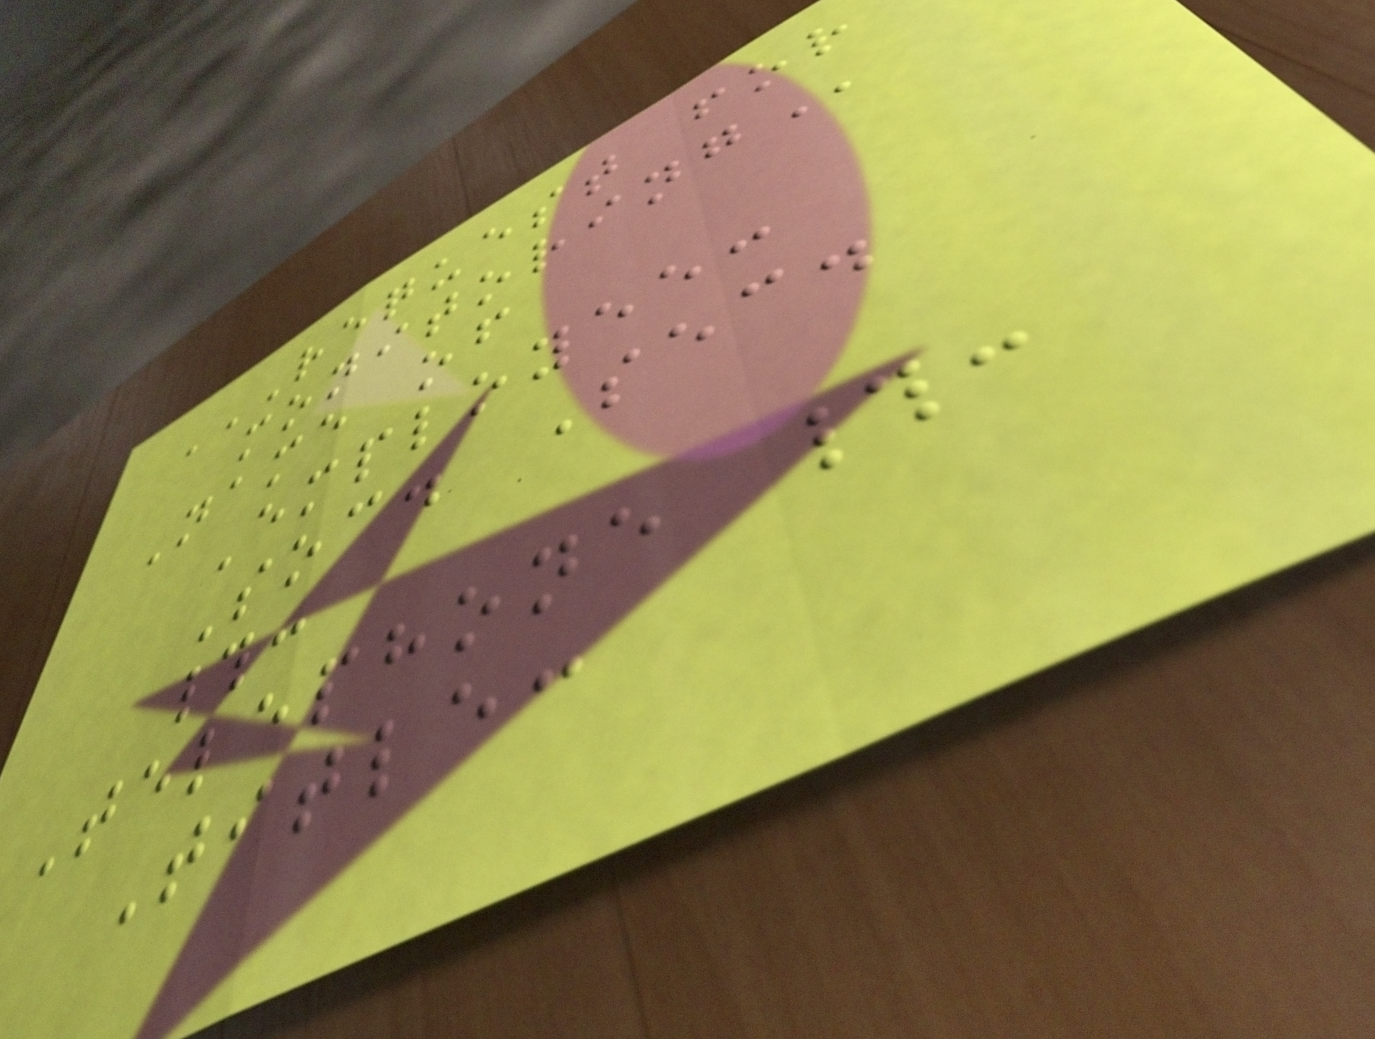REQUEST FOR
MONITORING
Name of
Employee:
Soc. Sec.
#:
Telephone #:
Title:
